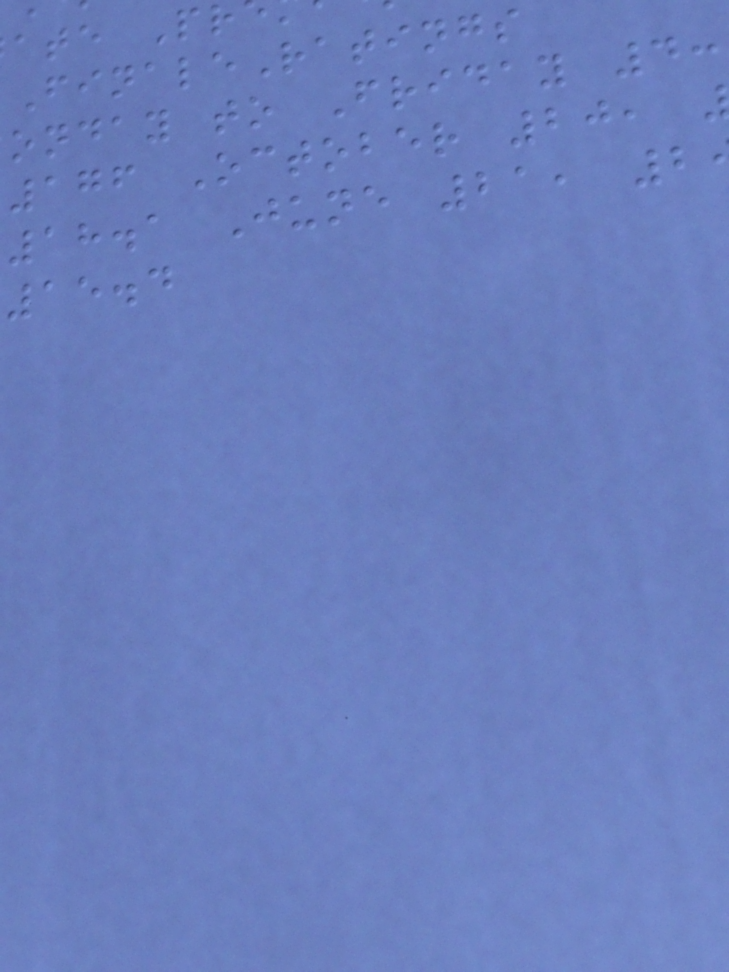FinaleRatings
onday to Friday 4:
176 October 20,
18.1 June 21, 2
15.4
